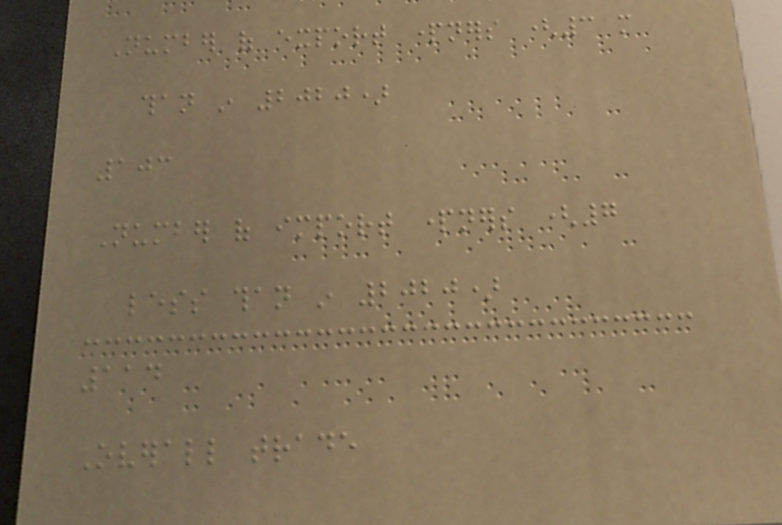Number of export partners (3 more
than in 2020)
103
Number of import partners (7
less than in 2020)
114
Overall trade
